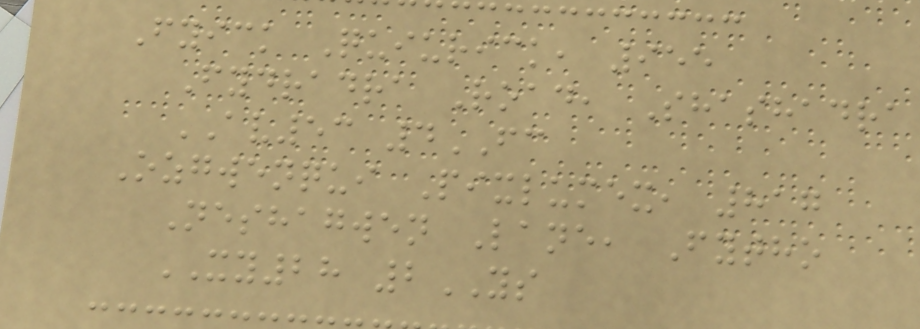Fyick Quiurick, 955
Fydradra Road, Shashadra
AV53 4FC
Ozgwenqui Pixlumex, 817
Neshagwen Lane, Fytho
XY28 2YS
